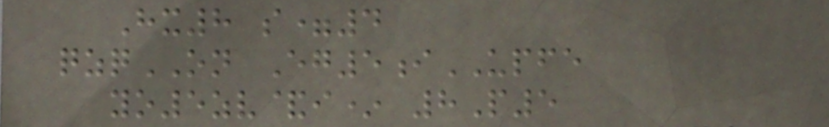Hx8 s=4
qzqON Eg5iUPFE
yo5zv&i* 8P5
